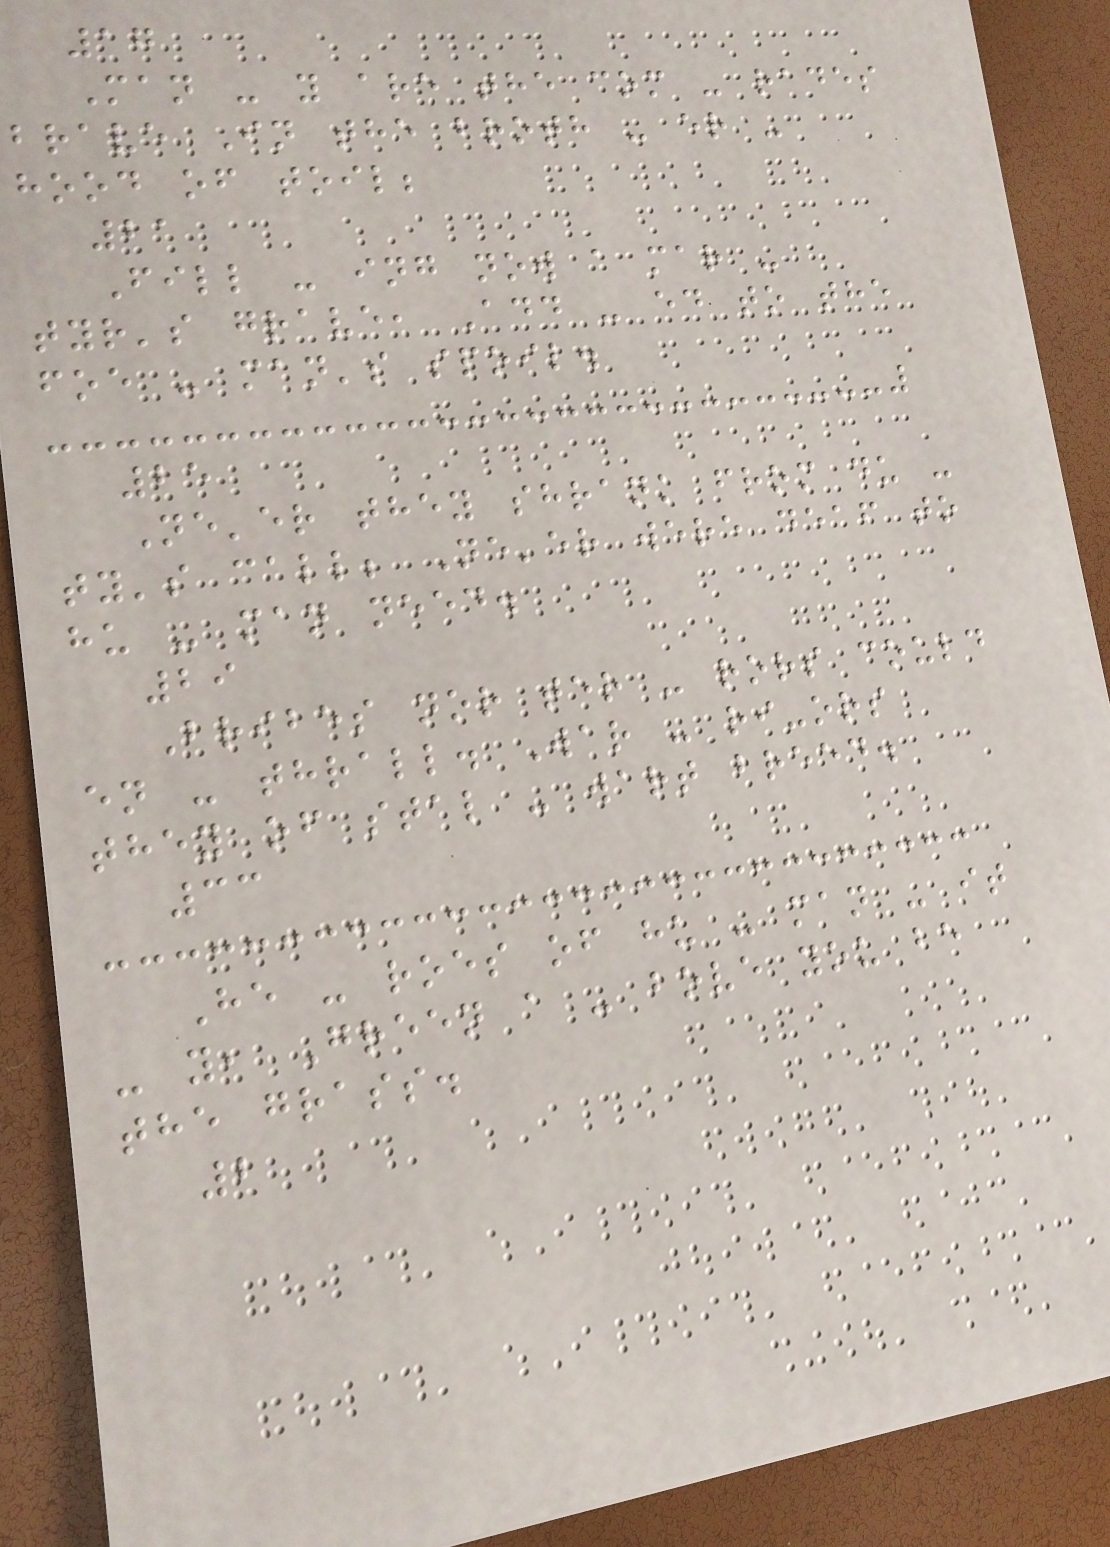17
Man - y are the com - rades
brave In the broth - er -
hood of toil;
21
Fill - ing now a mar -
tyr's grave, Add - ed to the
foe - man's spoil.
25
Ne'er they shrank from du -
ty's call; Ne'er were deaf to
hu - man need.
29
Bribes nor ter - rors could
en - thrall. War - ri-ors
they of stal - wart breed.
33
He - roes of hu - man - it
- y, Green a - bove you be
the grass.
2
